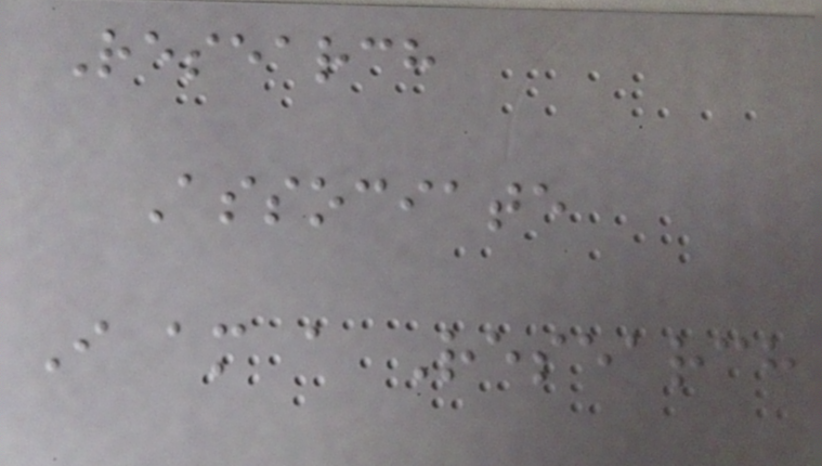Research
Associate
I am a Research
